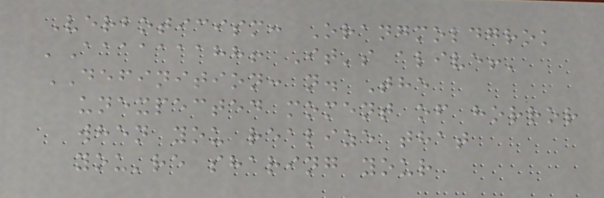Verboticism: Orangmoldgrok
'Aaaaaaahh! It's alive!'
DEFINITION: n. The
unexpected moment of horror
when you realize that
you're sharing your
